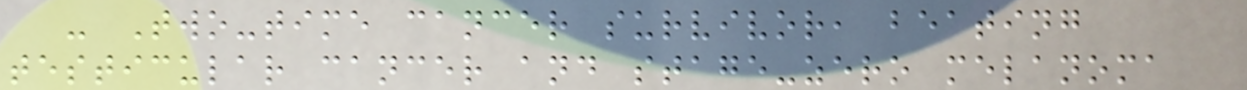- Two-time cancer survivor, beating
testicular cancer and stage-zero melanoma
